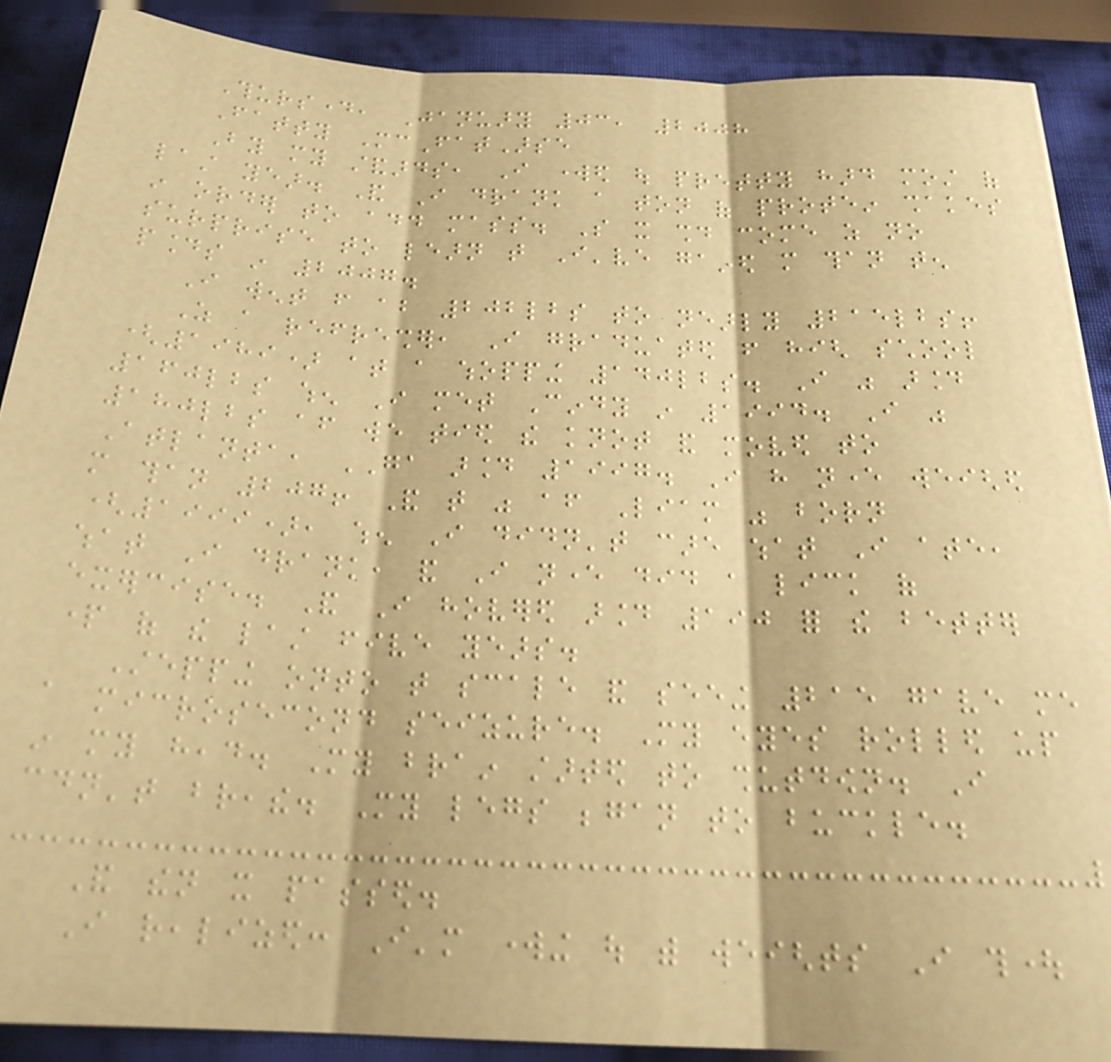Thursday, January 03, 2008
Fatty McFatArse
By my standards, I worked out pretty hard most of
last year. And I drank a ton of protein shakes
in order to add mass. So it should come as no
surprise to learn that I've gained more than ten
pounds in 2007.
I went from about 202lbs to nearly 215lbs!
As a refresher, I graduated from high school
(1989) at a whopping 140lbs. I was around
160lbs when I met Cindy in 1994. I was
180lbs after we tied the knot and moved to
Atlanta, GA around 1997. I have never weighed
more than 207! And that was after Liam was born
(1999), when I didn't care what I ate,
what I drank, and I never did a lick of
exercise. And I hovered around 190 for the better
part of the last five years.
Stepping onto that scale and seeing 215 gave me
a microsecond seizure. My eyes rolled up
in my head. My brain started to shutdown. I
couldn't breathe. My legs began to buckle.
And then it passed.
I realized: I'm working out with weights I thought
